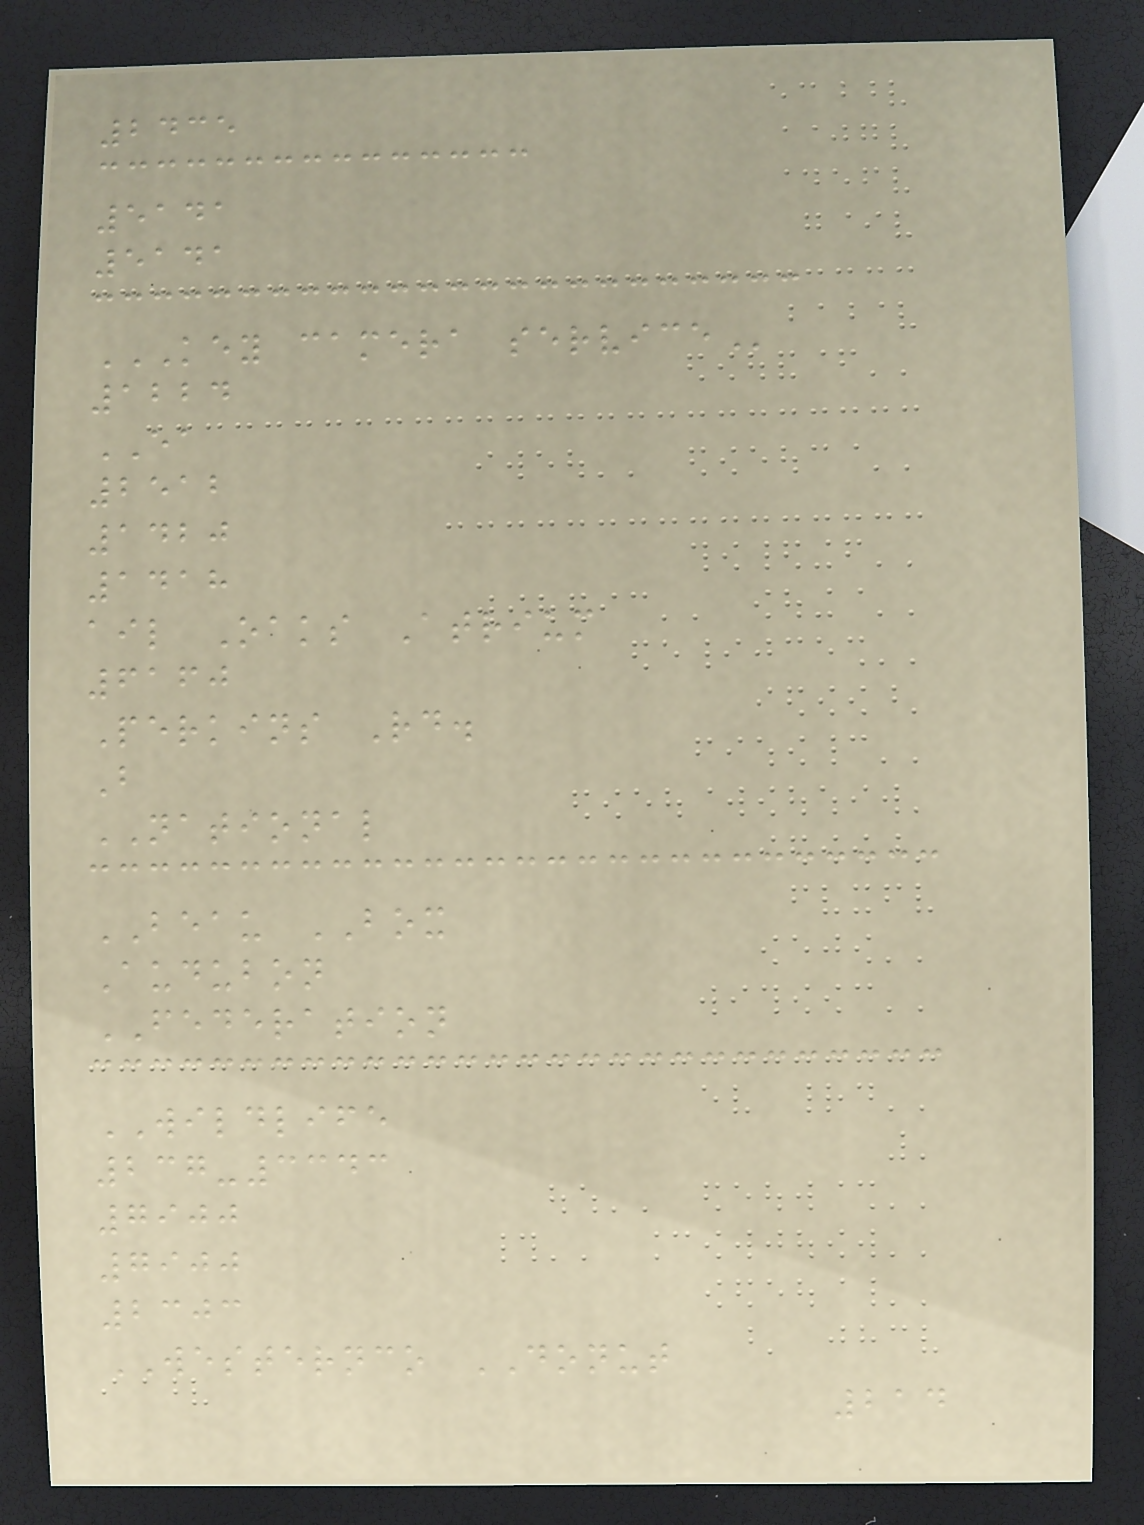2435
5141
5141
KEY CAMERA SERVICE
1224
EA
2512
1420
1418
ail Oaks Atrium
6160
Perkins Rd.
B
NATIONAL
BEAU BOX
Audubon
FEDERATION
WILDLIFE
237-3343
7900
7900
2303
WESTERNCO DONUT
214
